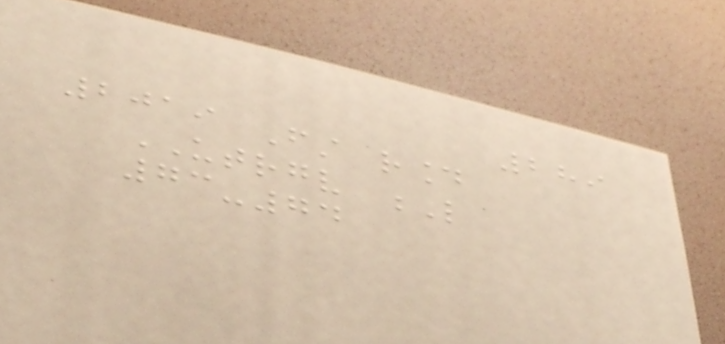289
2019 First round
UTRGV L
73-74
